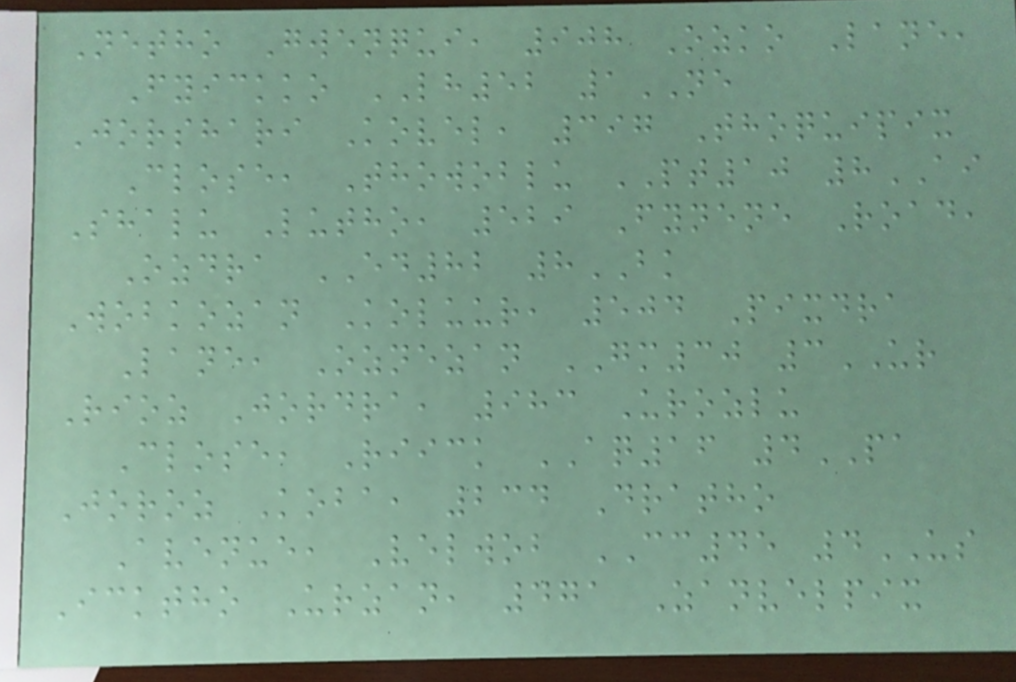Netho Gwenqui, 908 Ozko Lane,
Fyickko LH52 1NE
Jorshari Kovel, 397 Thoquipix
Close, Thowoblu PT10 8AI
Shalu Lutho, 529 Fynene Road,
Ozdra ED82 8BK
Wobkozan Koluur, 504 Pixdra
Lane, Oznezan GM30 3UR
Rioz Jordra, 983 Urozlu
Close, Riick AQ16 4PA
Joroz Koba, 234 Dratho
Avenue, Velwob CC45 4US
Icktho Urzan, 471 Zanvelpix
